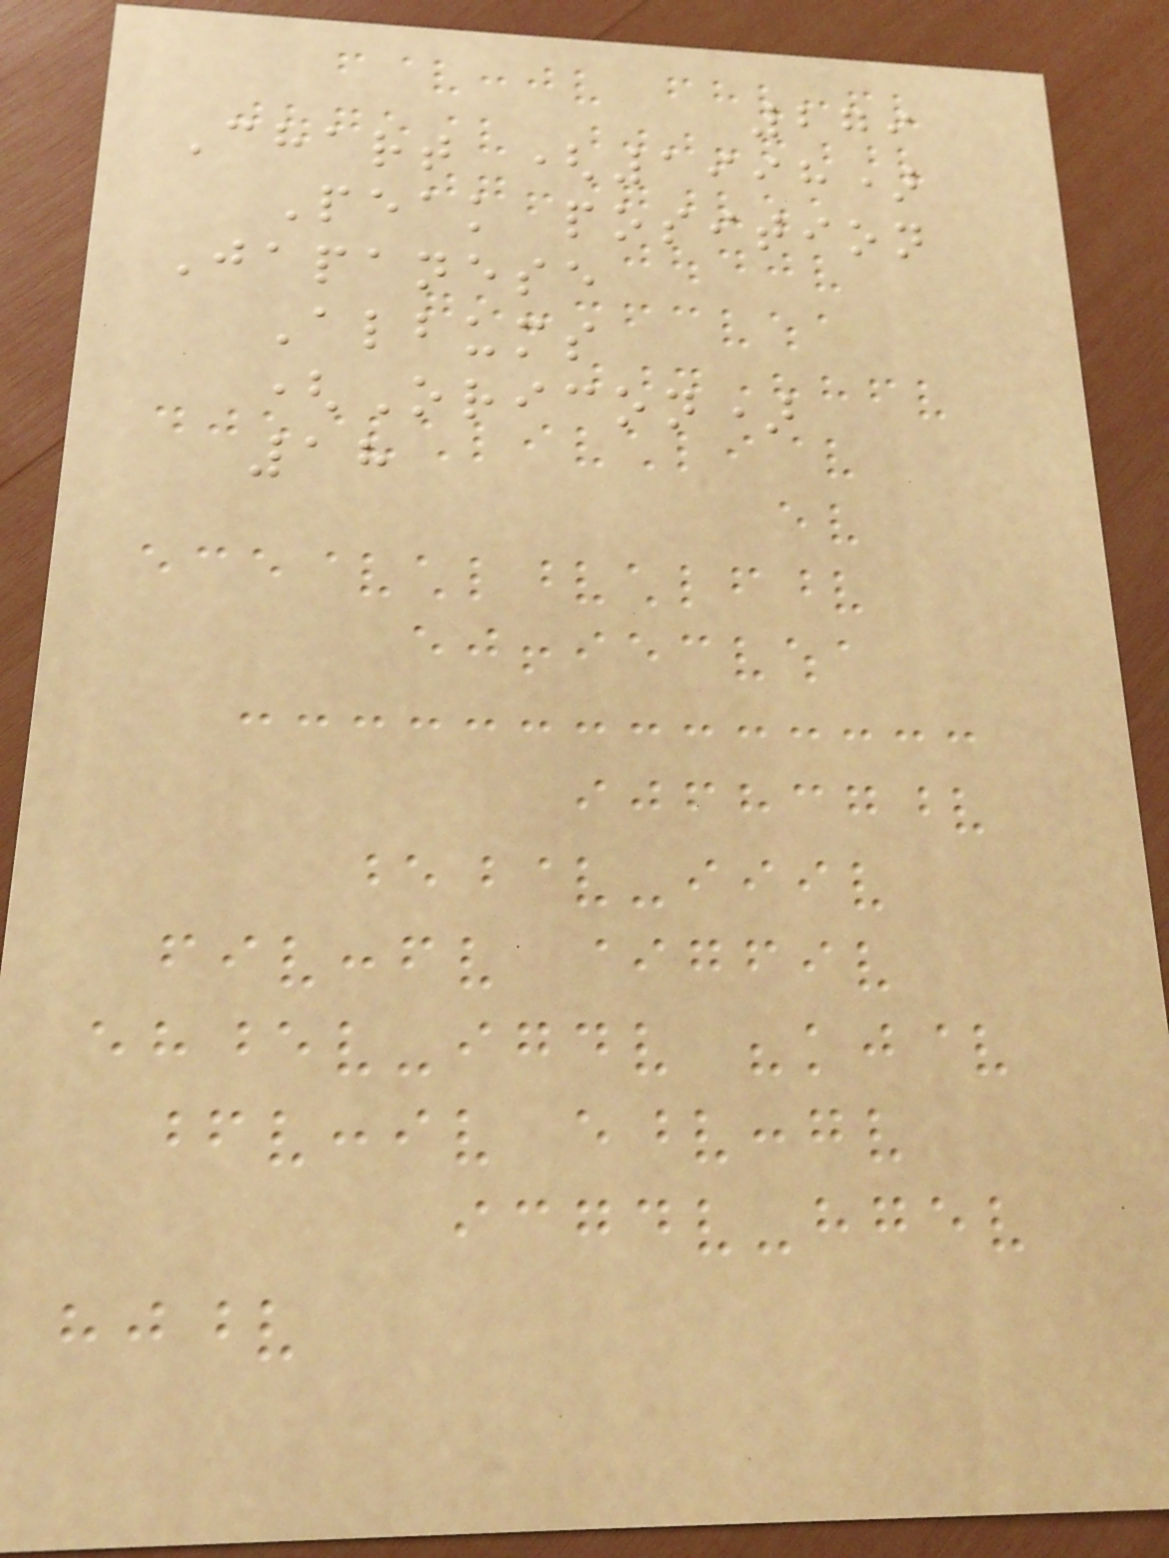279
Chart (1998)
Peak position
Japanese
Albums
(Oricon)
18
